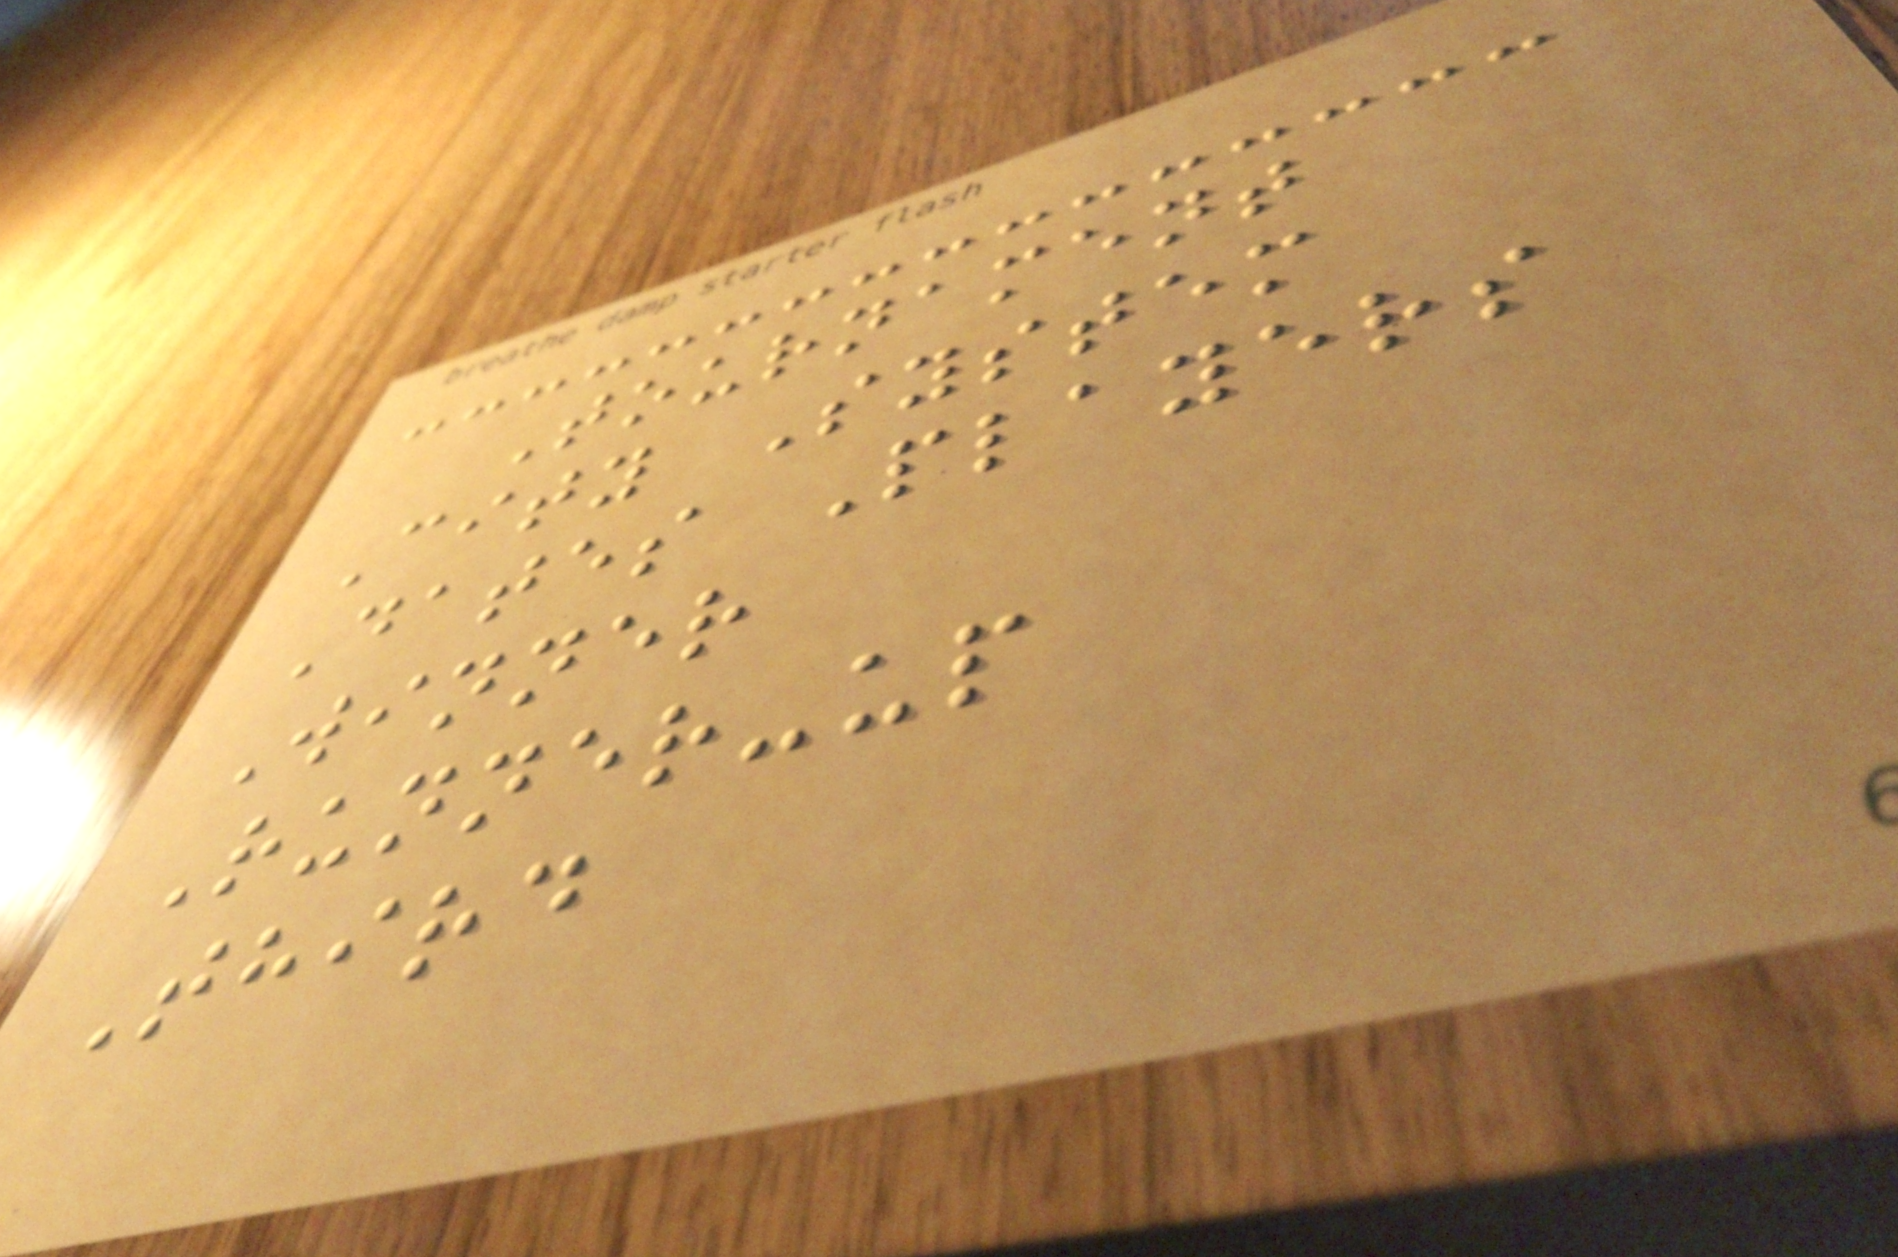Tournament
City System
Dates Players
Winner
Runner-up
Third
